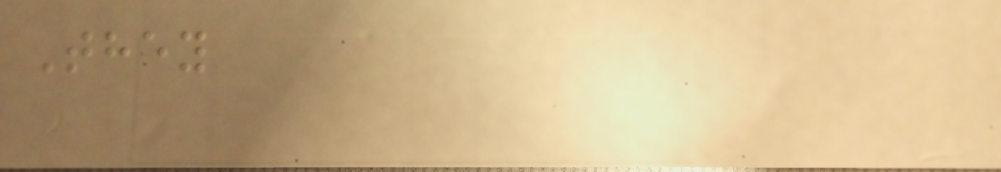They
